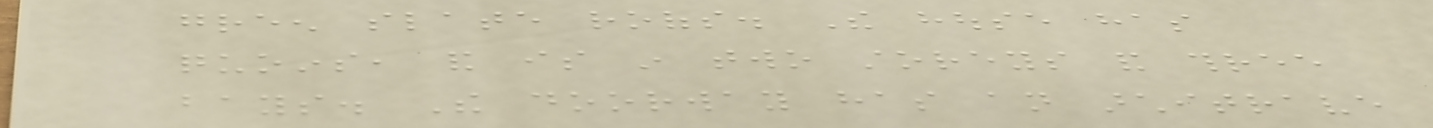green slate roofs. The house has
quoins, and is in two storeys and three
bays. The doorway has an architrave
